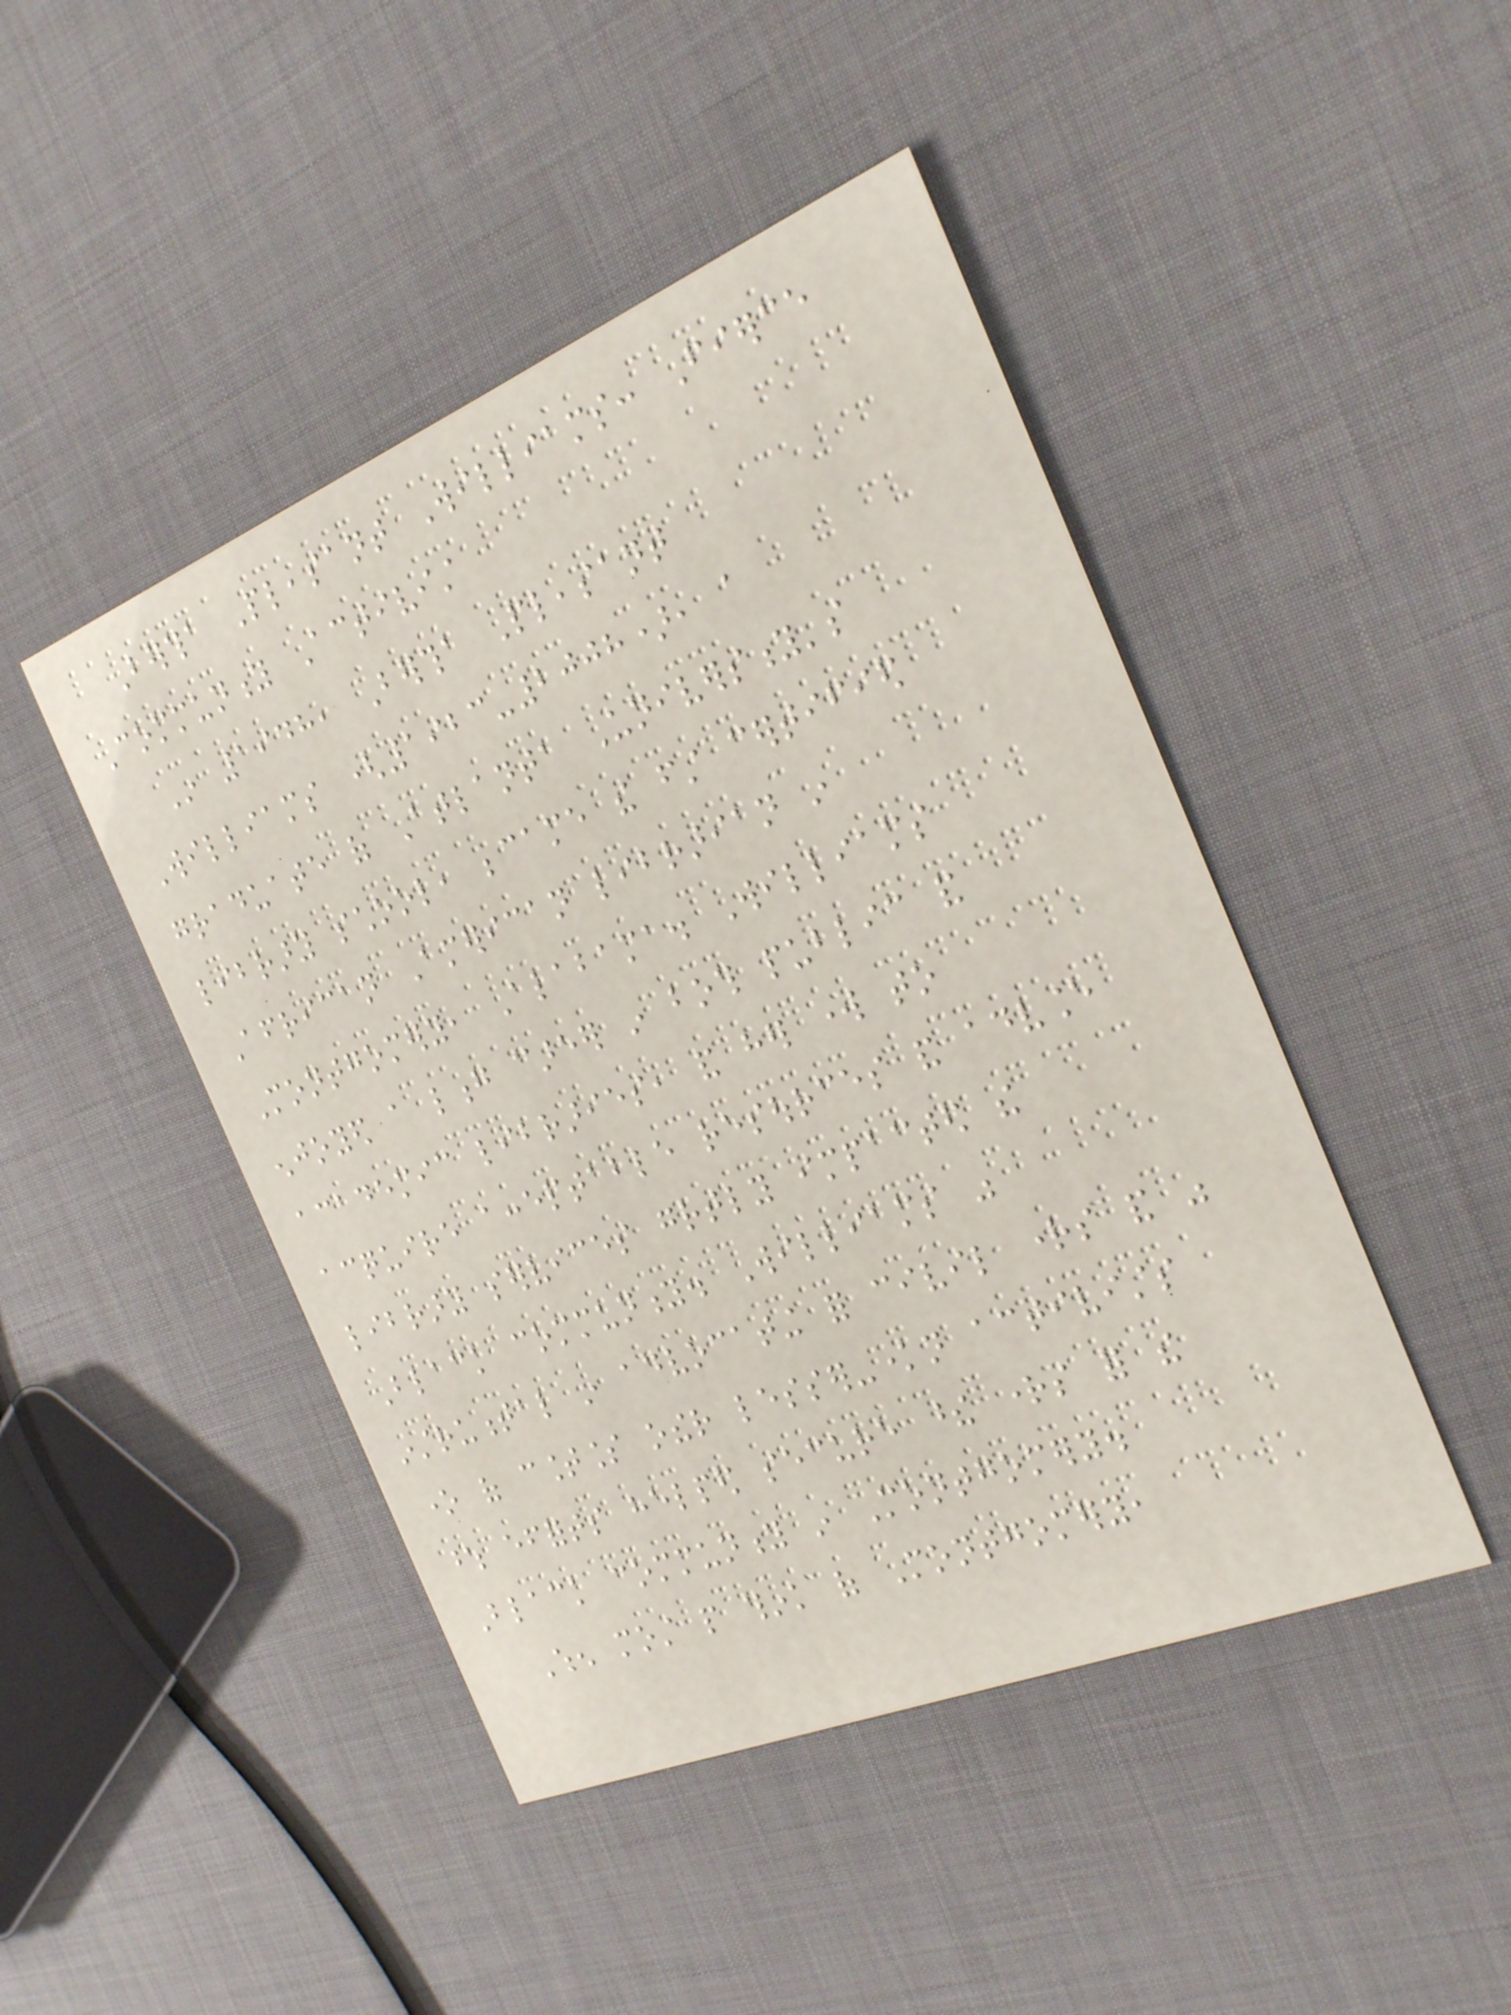Bertha Pleasant Williams: Fierce
Community Activist
In 1948, Bertha Pleasant
Williams (1923-2008), a
graduate of Atlanta University's
library school, became the first certified
African American librarian in
Montgomery, Alabama. Williams
enjoyed a long career in both public and
academic libraries, and her work to
acquire acceptable resources and advance
library services greatly impacted the
Black community. Williams was
instrumental in advocating for civil rights and was
one of countless other lesser-known activists
whose efforts helped secure these rights for the
Black community in Montgomery.
When most people think of Montgomery,
